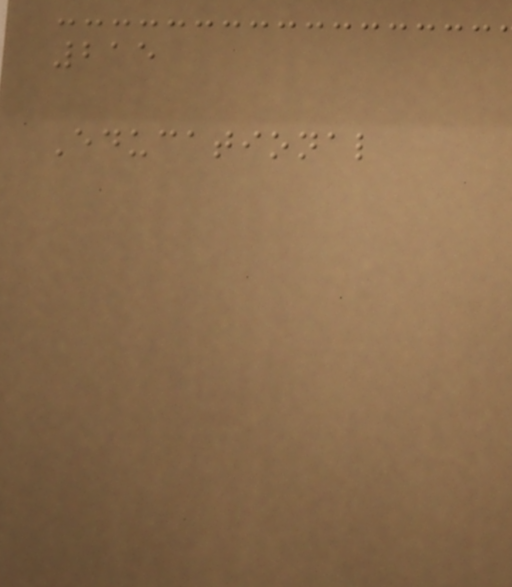215
Educational
